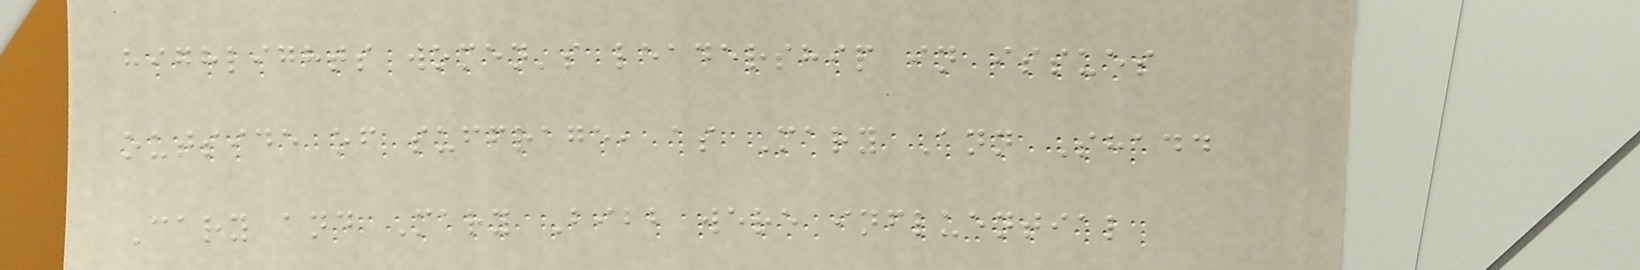highlights women's leadership in issues
outside of suffrage, as Mary Ann Shadd
Cary and Mary Bibb were influential
